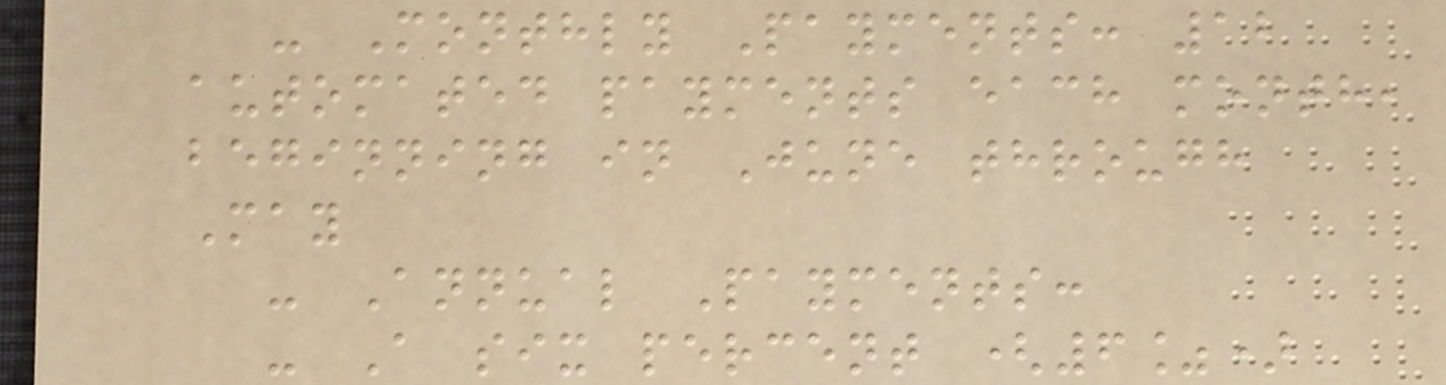- Monthly Payments: 12
automated payments each month,
beginning in June through
May
- Annual Payments:
- A six percent (6%)
